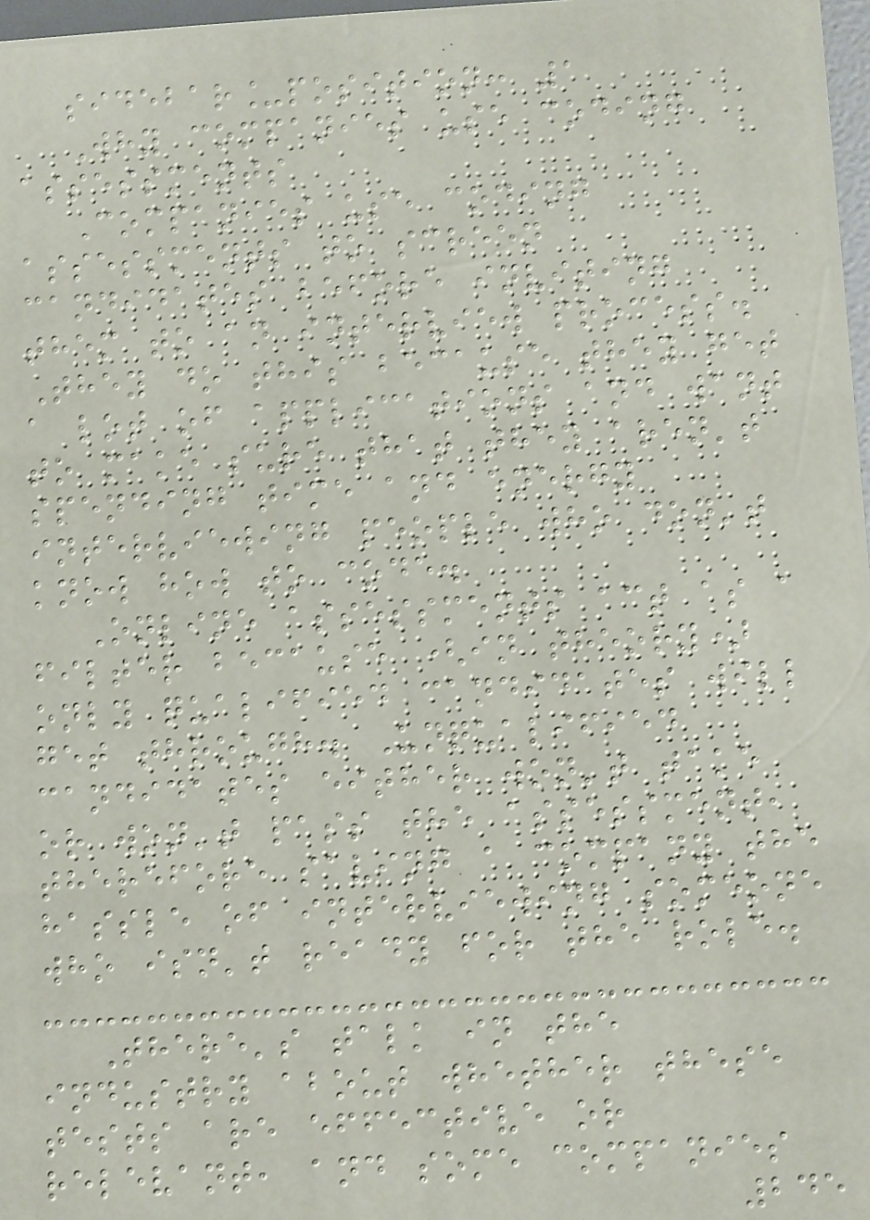sidebar_position: 1
Why companies use coding
assessments
Companies use coding
assessments to screen
candidates before inviting
them to an interview process.
They do this because they get
a lot of applications and want
to make sure that they aren't
spending time and energy
interviewing people who don't
know how to code.
Online assessments act as a
filter because (in theory)
only qualified candidates will
get through. Unqualified
candidates either won't take
or won't pass the assessment,
therefore saving a company the
hassle of interviewing someone
who isn't ready for the role.
There's talk in the
industry about whether these
tests are effective or
relevant, and some companies
245
